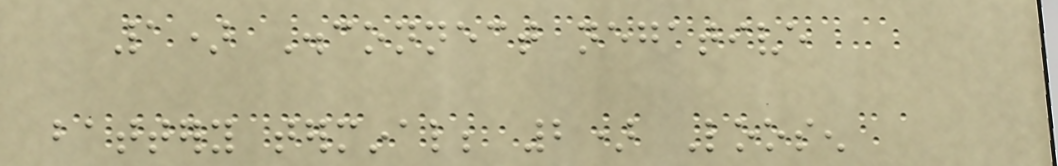1) Disconnect negative
battery terminal; 2) Loosen
